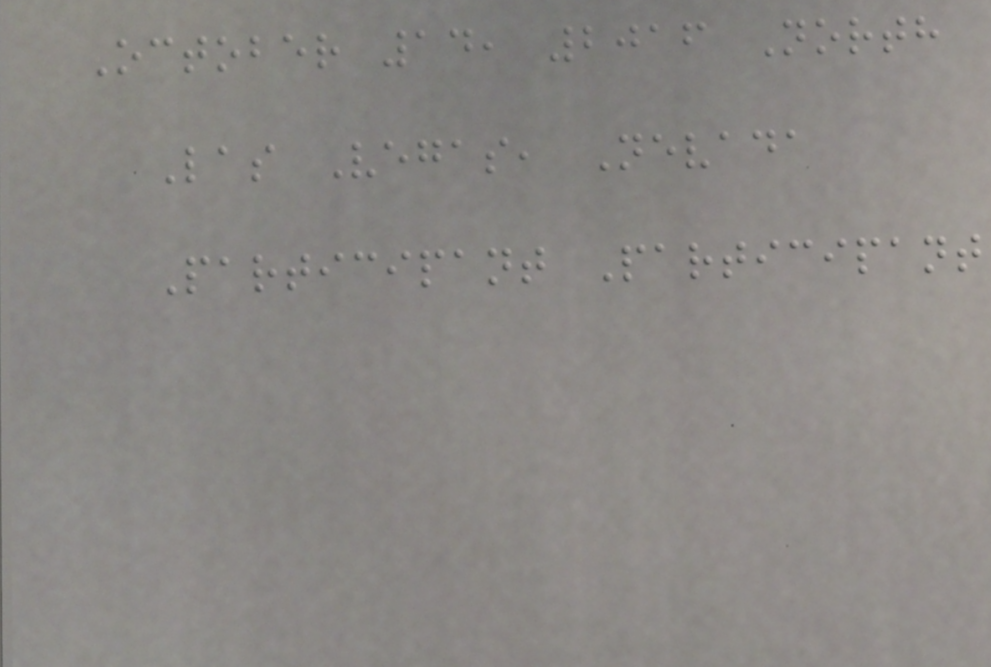October 14, 2016 North
Las Vegas, Nevada
Participant Participant
